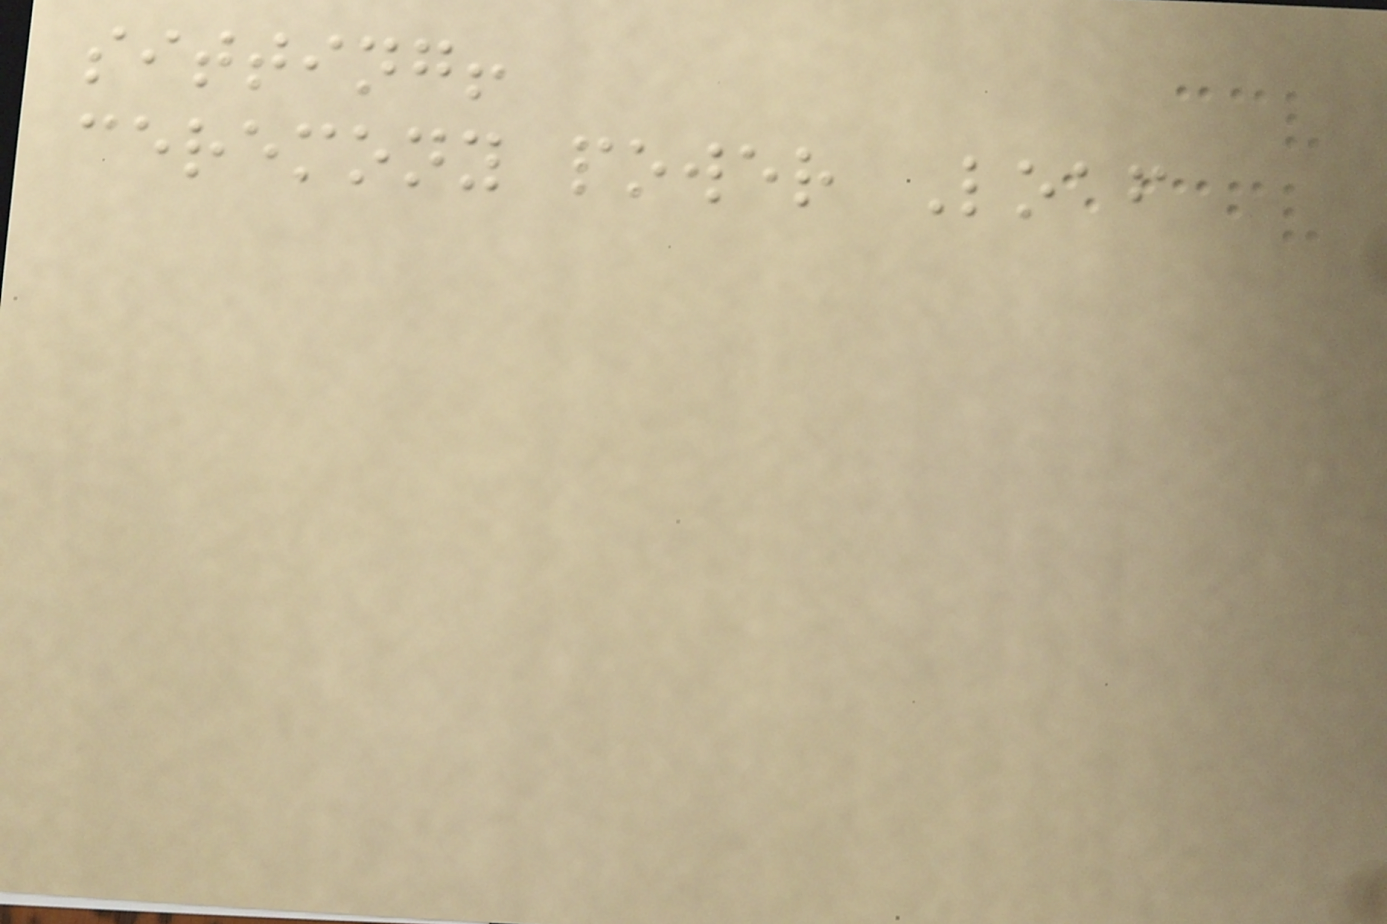sitting!
ceremony power Loaf
